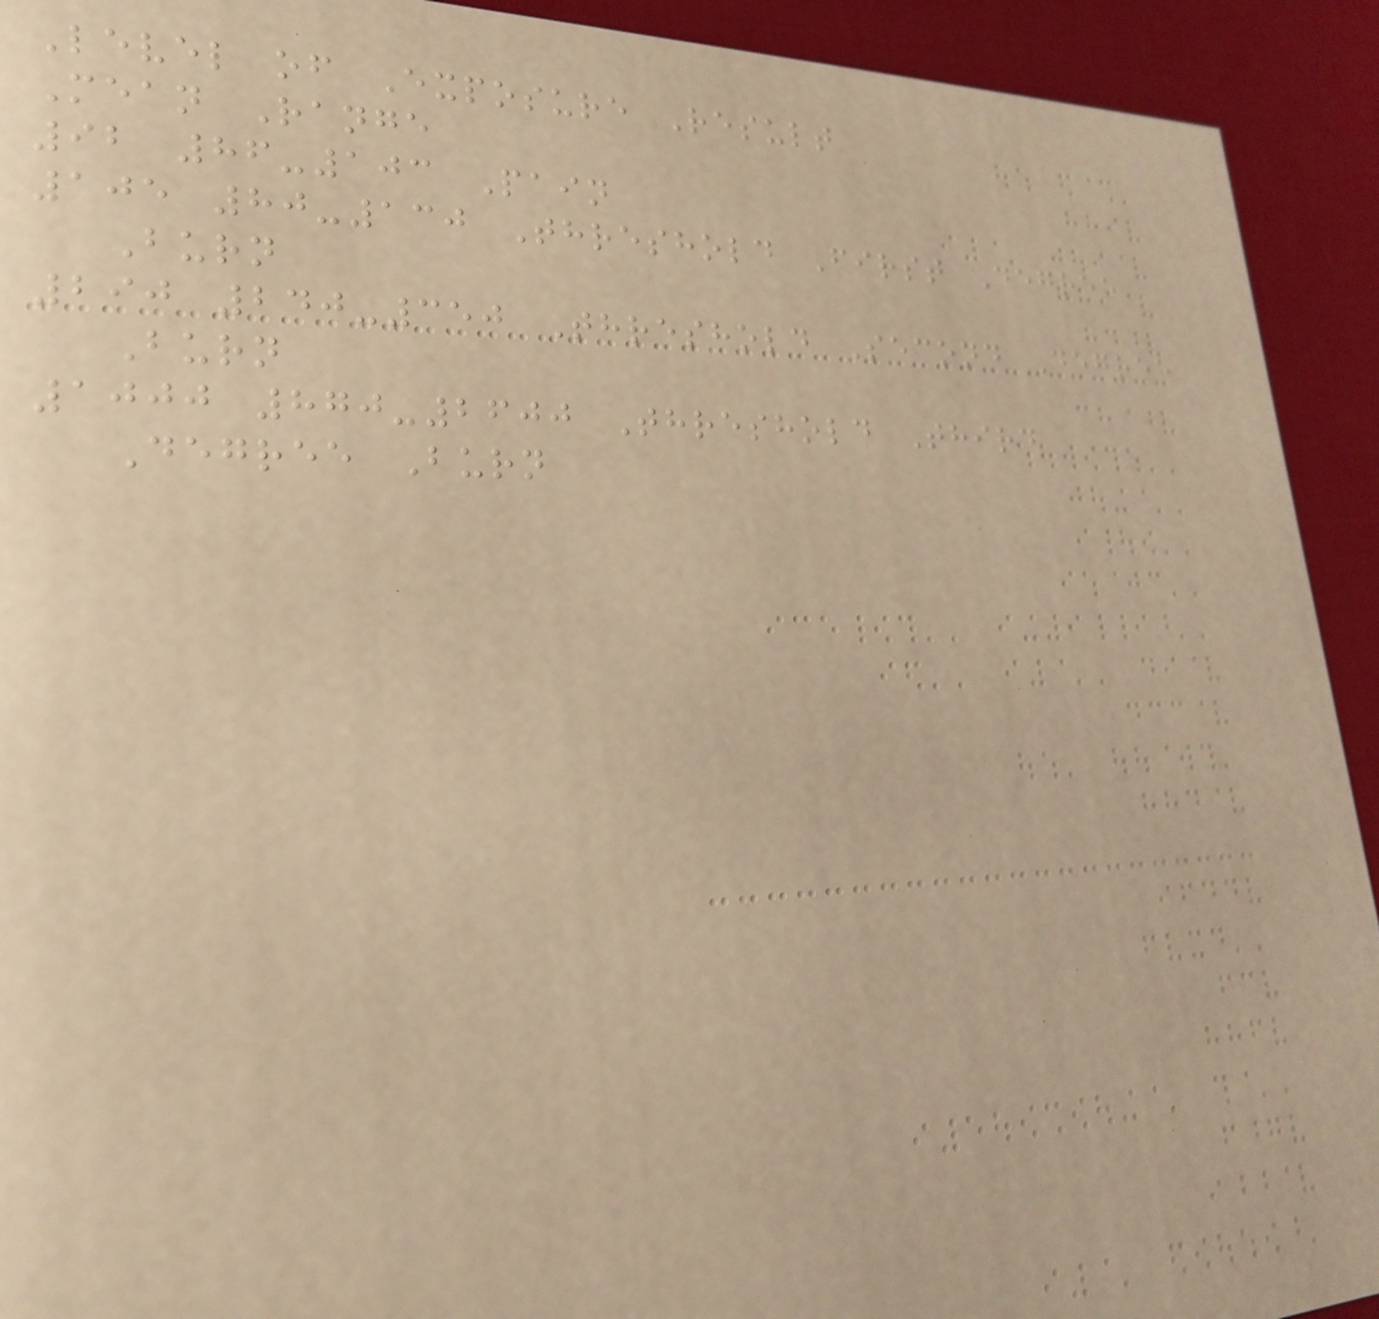Level of Exposure Result
Mean Range
92 86-103 Pain
105 80-130 Threshold First Degree
Burn
290 240-350 Threshold Second Degree
Burn
1000 870-2600 Threshold Third
Degree Burn
